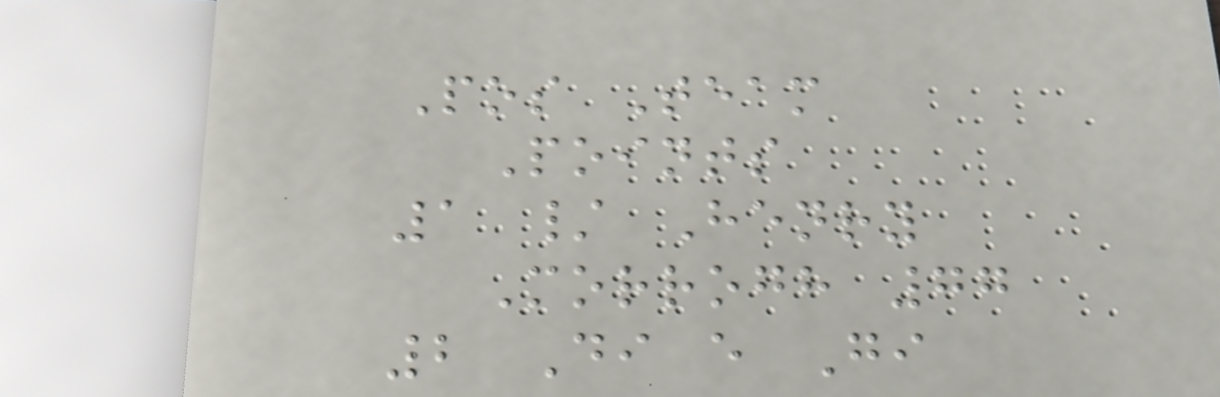Pos Team
Points
1 / Henry
Morrogh 77
2 Di e Gi
